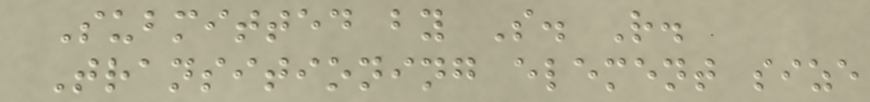Submitted by S. R.
Transitioning element size
